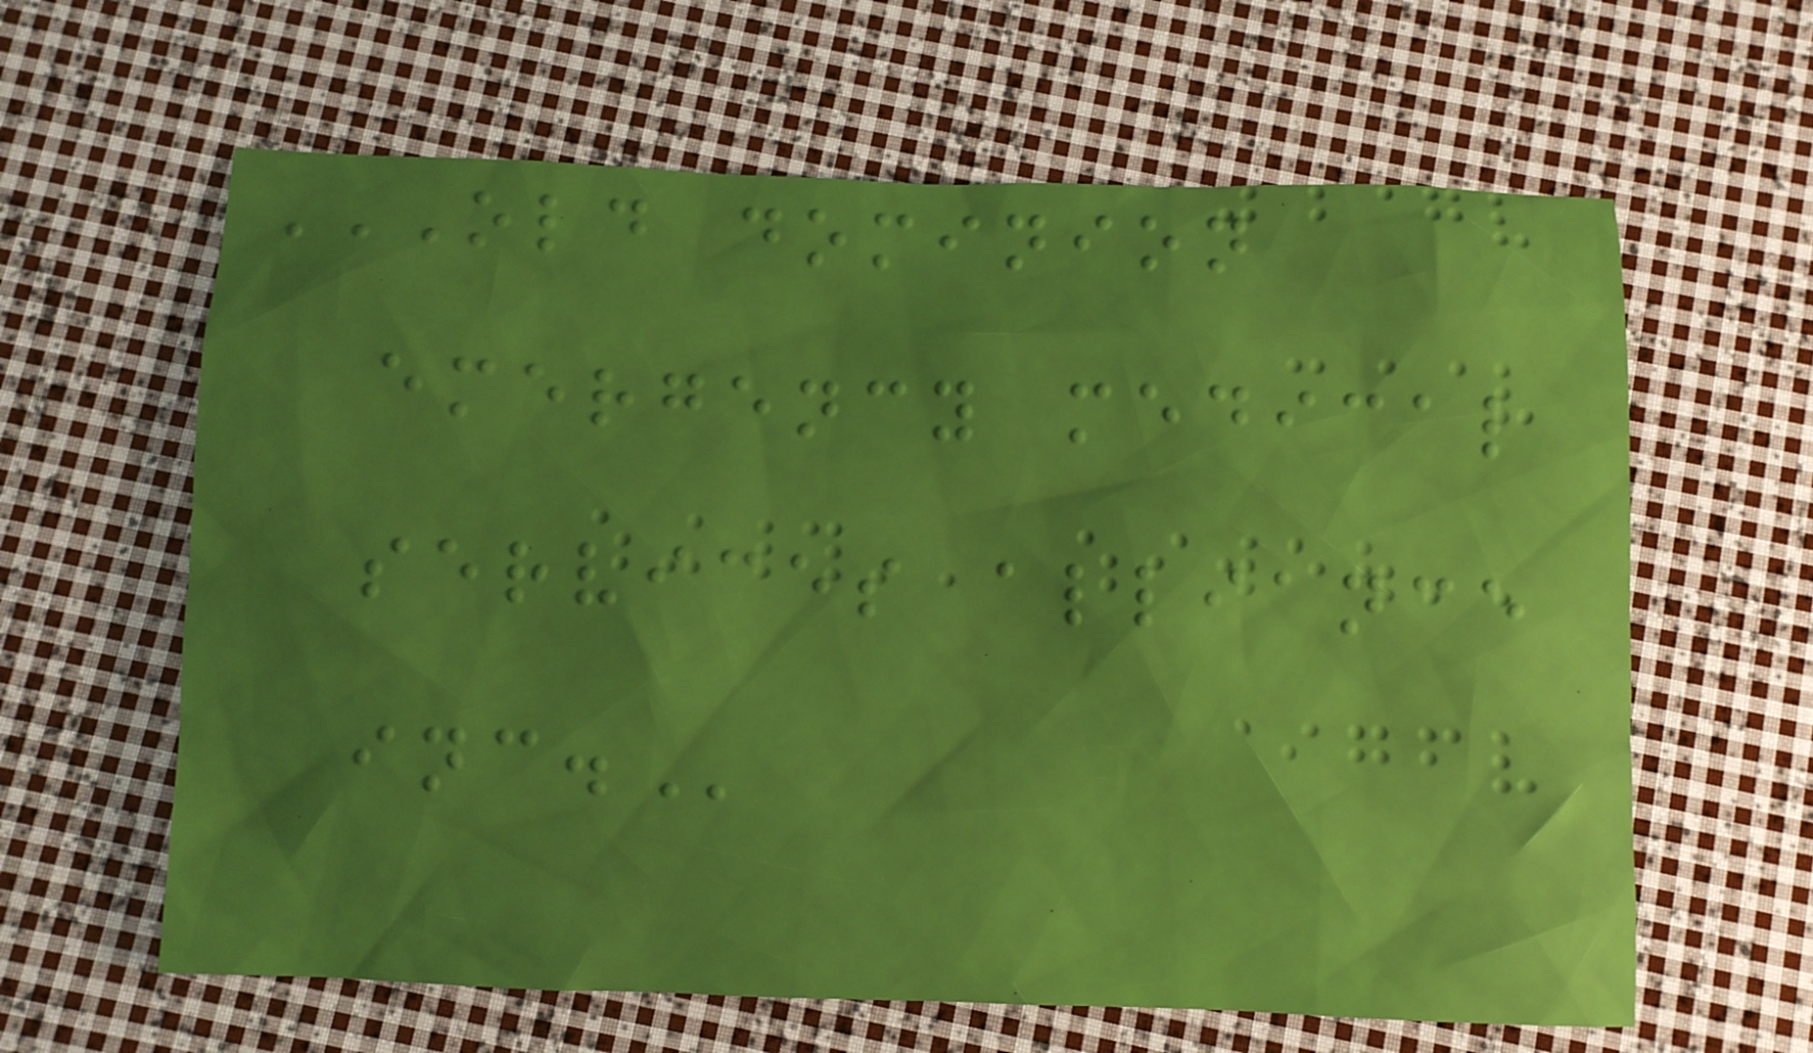OLD DOMINION
EMERGENCY MEDICAL
SERVICES ALLIANCE
INC.
